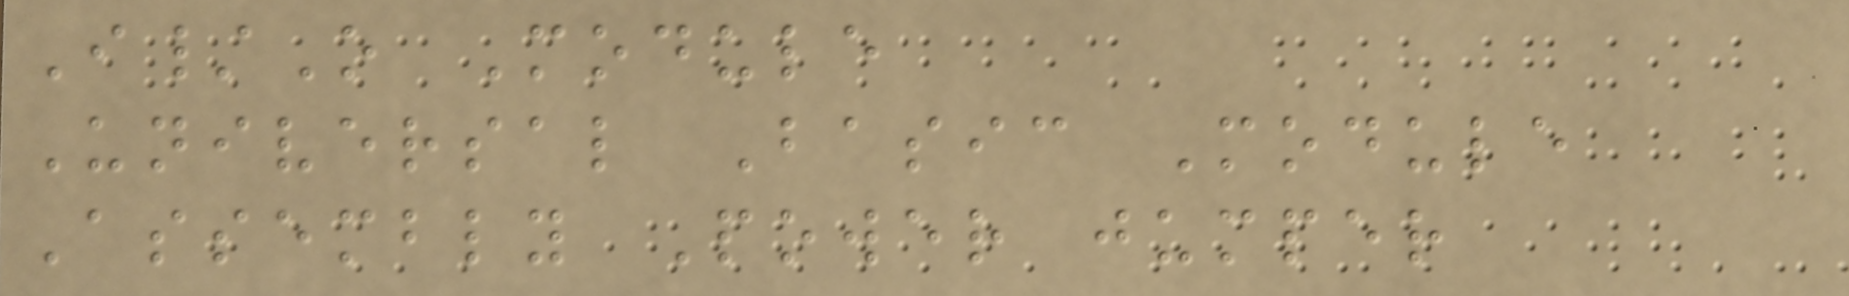I/O Module
Universal Basic Module
Assembly Power jumper
